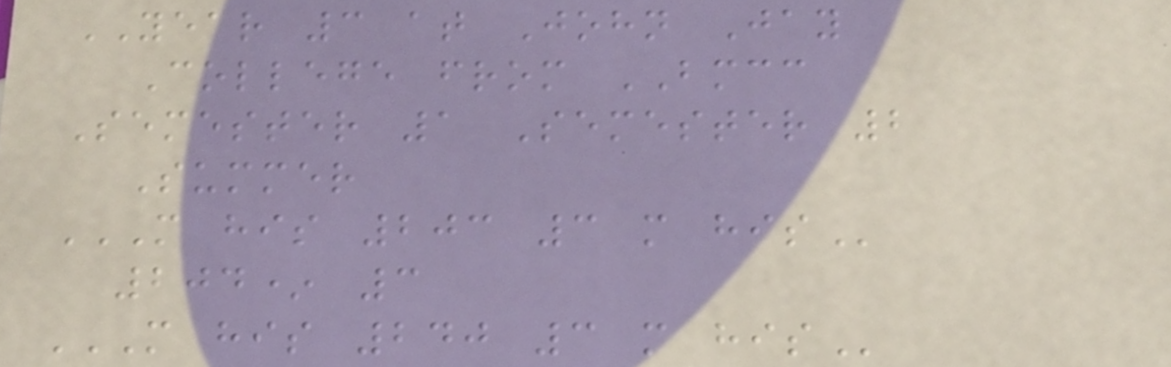YEAR 3 at John Jay
College from BMCC
Semester 1 Semester 2
Summer
M HIS 203 3 M HIS
204* 3
M HIS 240 3 M HIS
